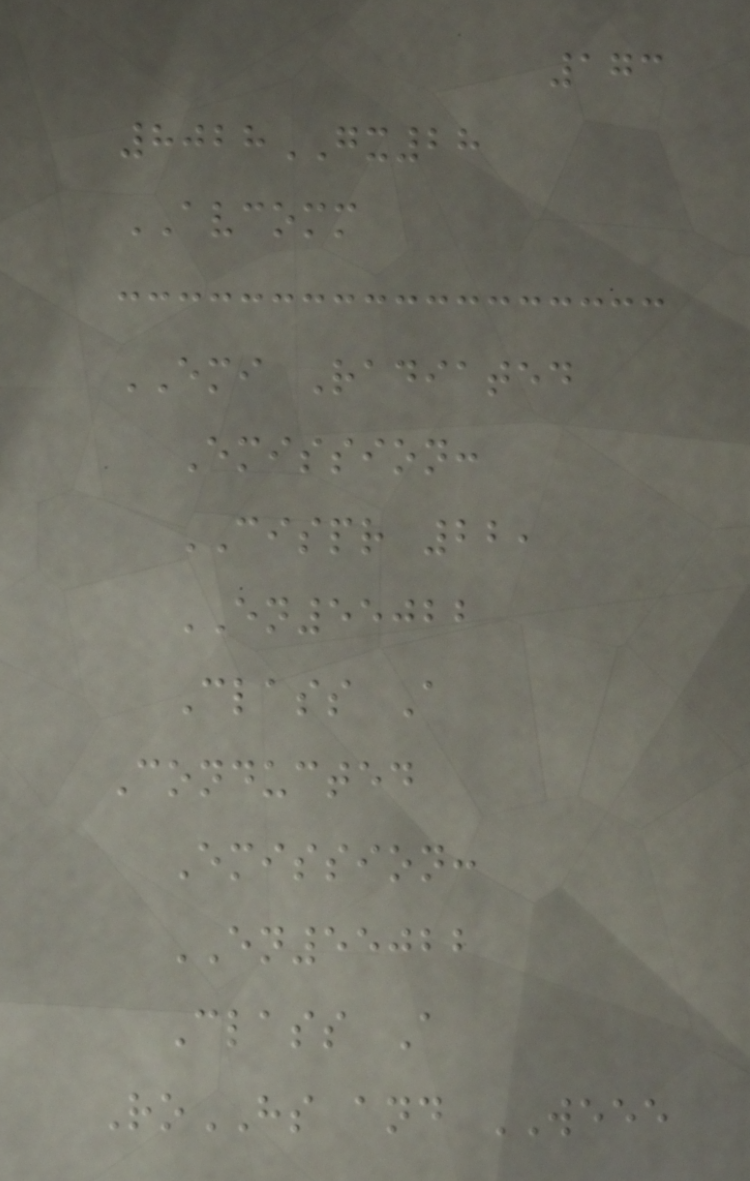173
8028GX28
AVCOMM
EMI Radiated
Emission:
CISPR 22,
EN55022
Class A
Conducted
Emission:
EN55022
Class A
RoHS and WEEE
